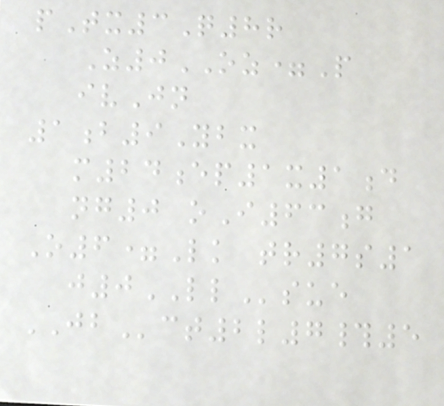pTx3Q8r
Z0OZ=P
ivJn
1b9Ybx
m24ep1x1d
ng0 oI63g
O6=Lk tr7s1
j0LLsue
JBct2l7#5
